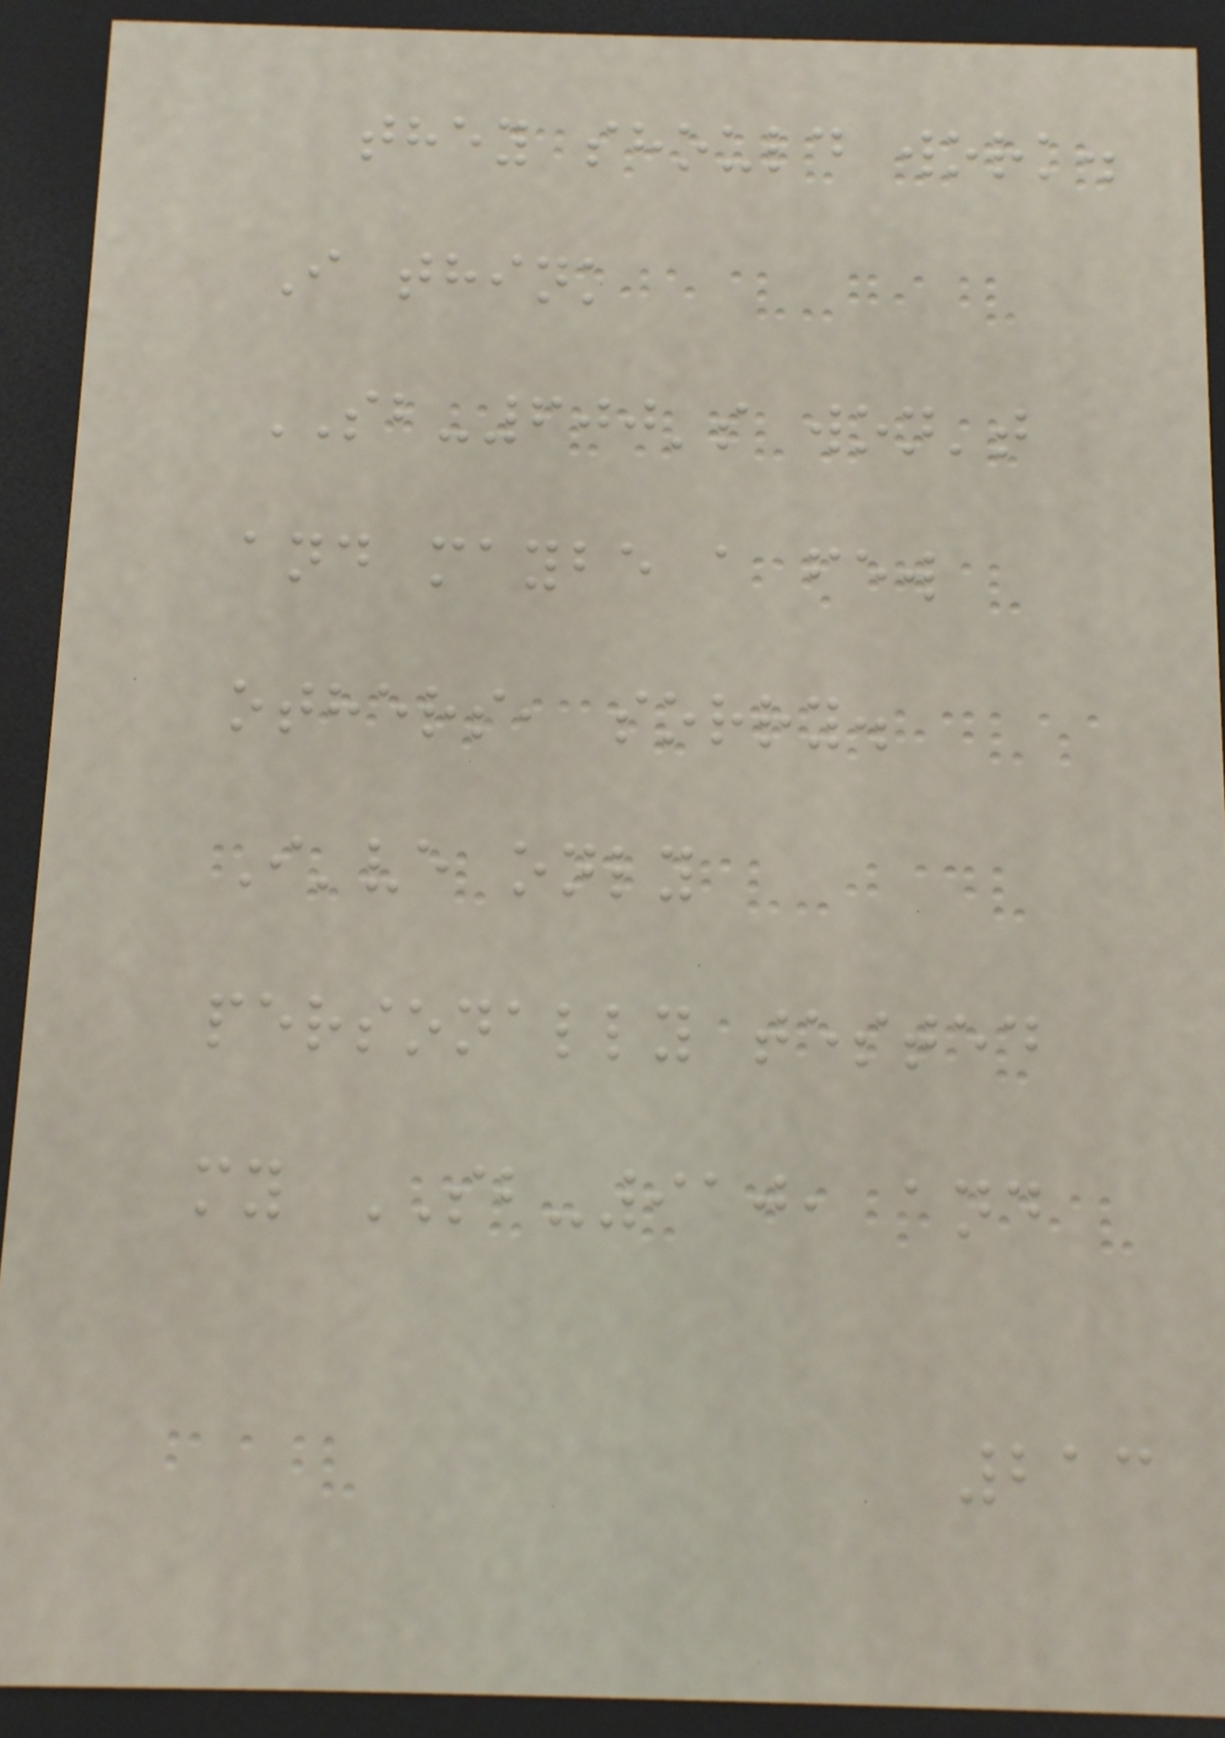they should work.
I think
SB-600's won't
and maybe a few
others, sorry.
I've only
personally tested
my SB-910, and
213
